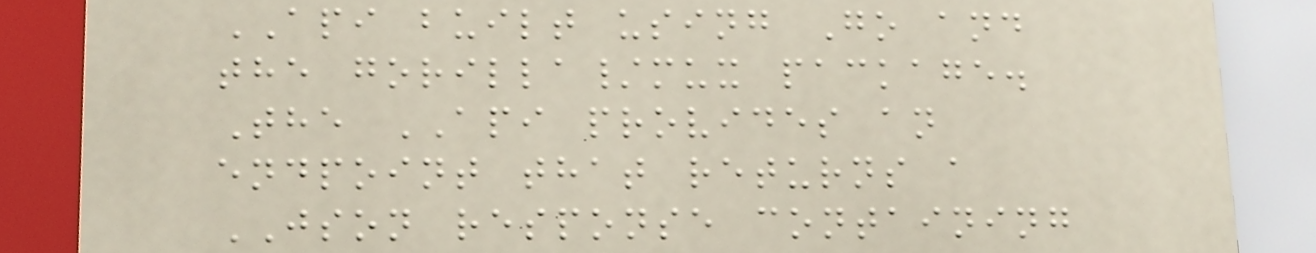API built using Go and
the gorilla/mux package.
The API provides an
endpoint that returns a
JSON response containing
